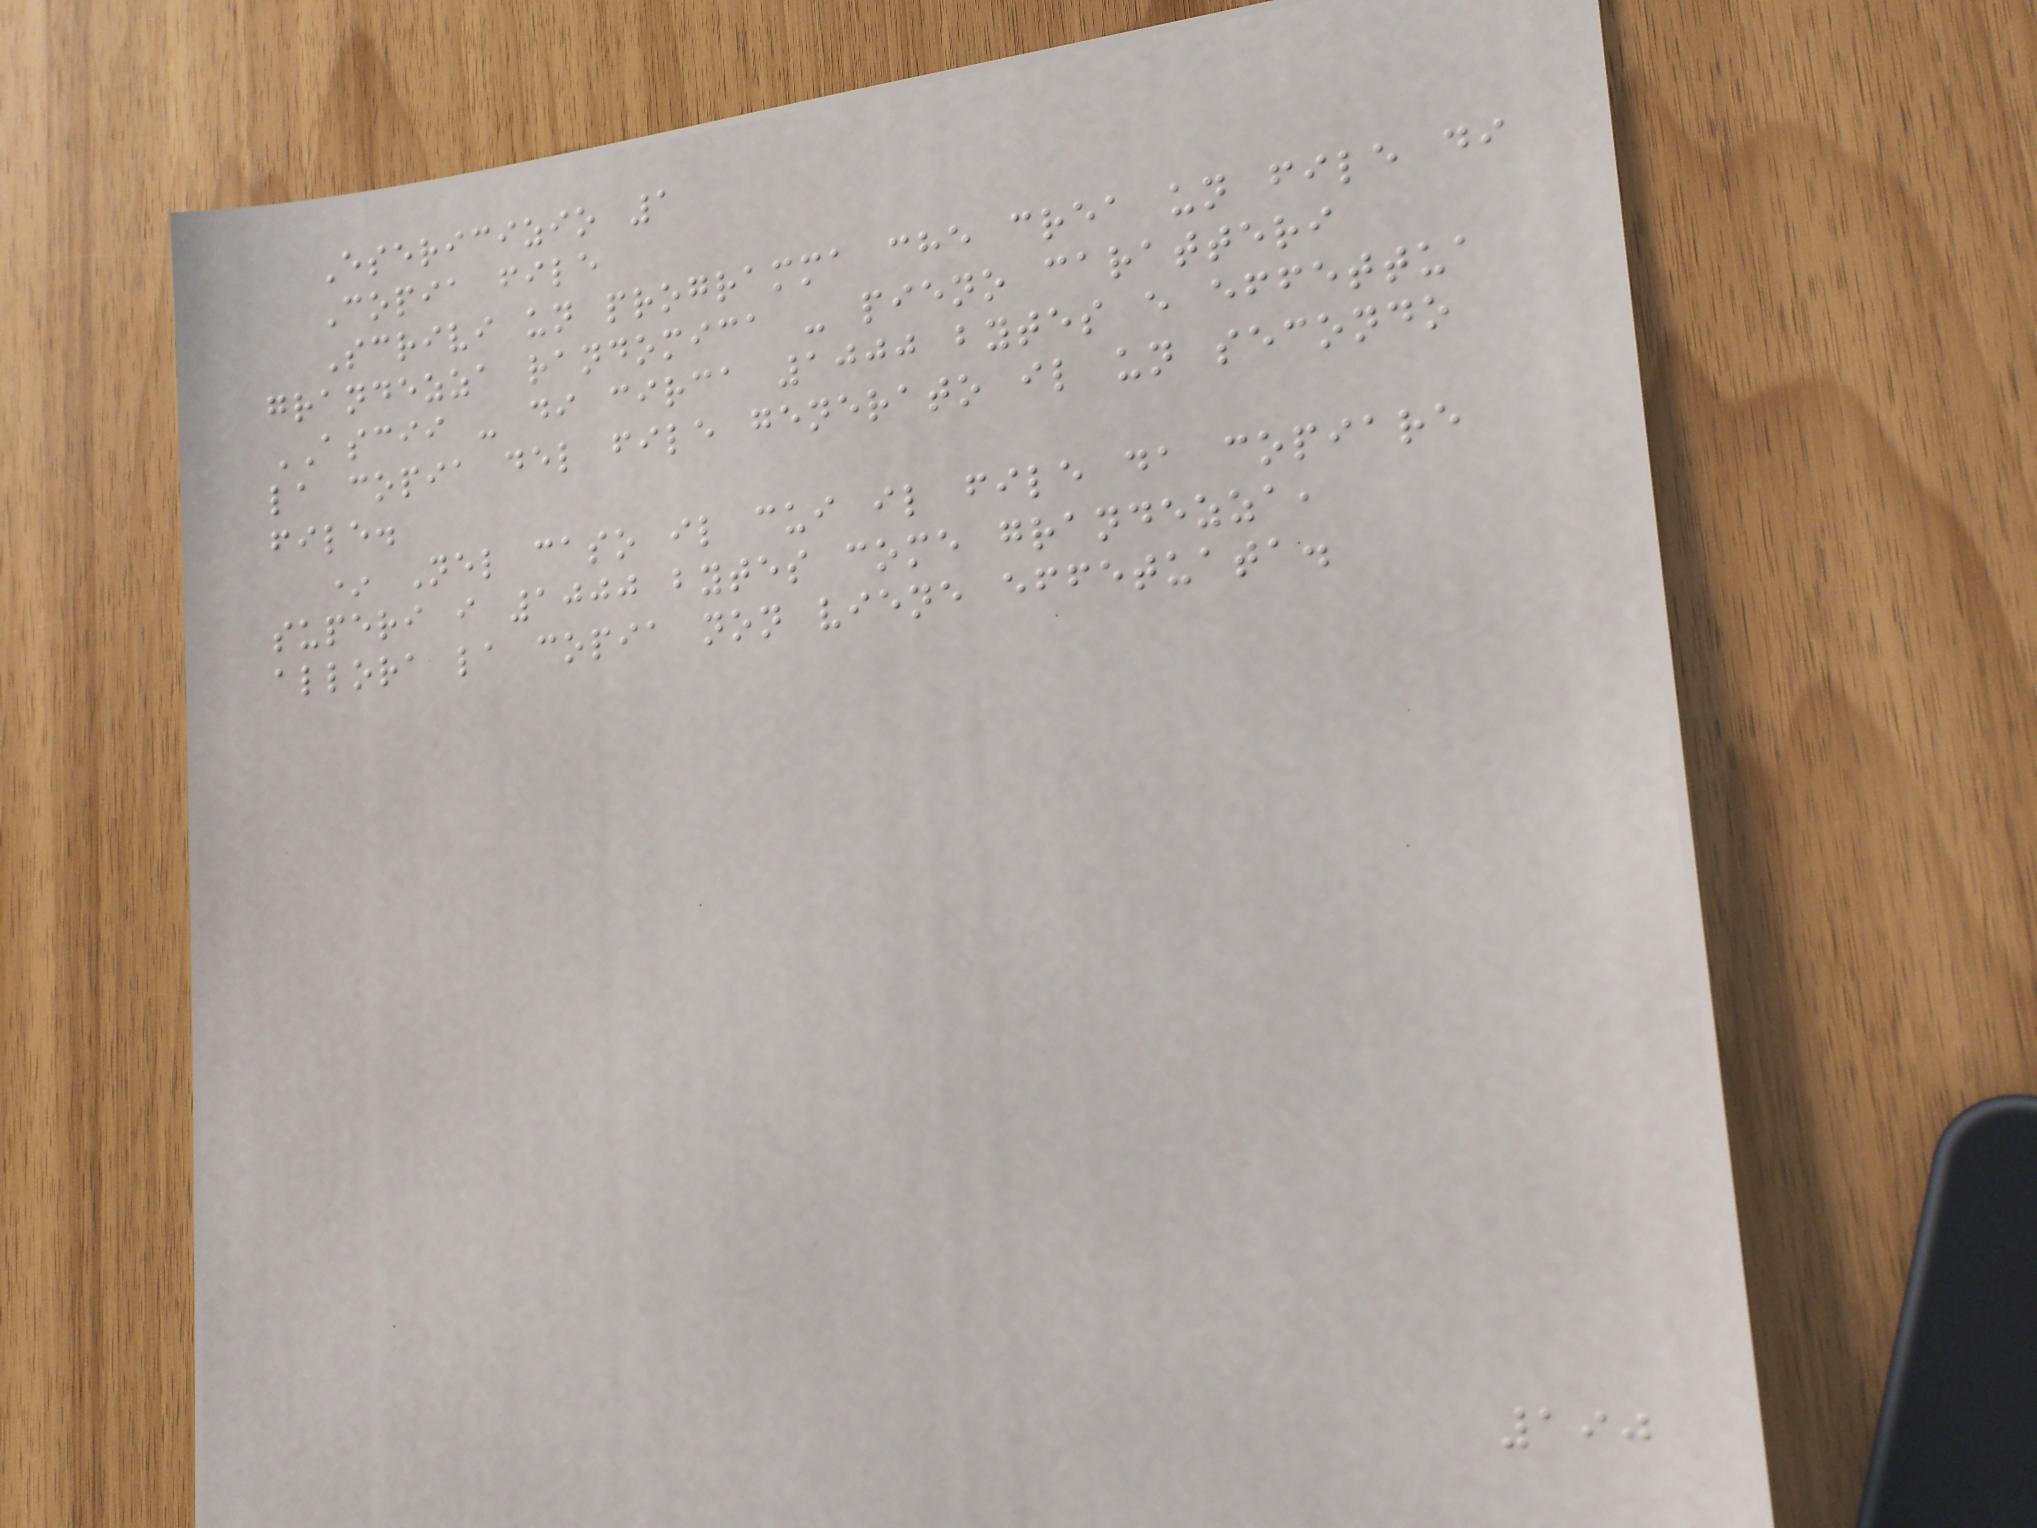Esericizio 1
Copia file
Scrivi un programma che crea un file di
grandezza randomica - pieno caratteri
ASCII - di circa 1000 bytes e effettua
la copia del file generato il un secondo
file.
* Nel caso il cui il file da copiare
superi i 1000 bytes come grandezza,
allora la copia non viene effetuata.
190
